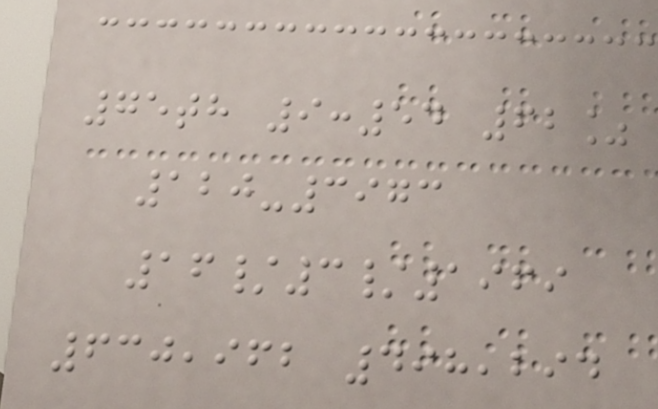75th 9:54 62%
120-3973
16/3/1969
630,962 498,294
